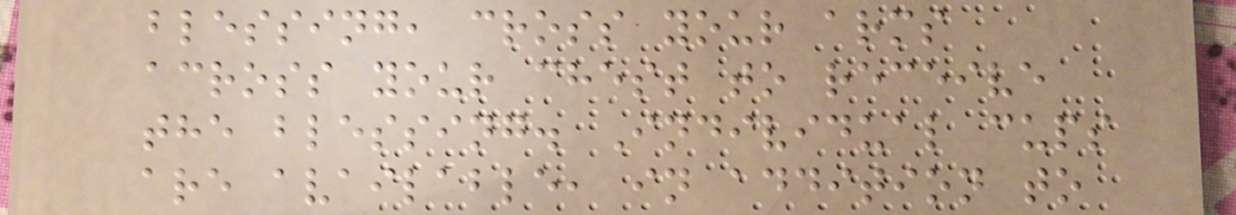blessing, cross your arms
across your chest to receive
the blessing. Individual cups
are available, in addition to
